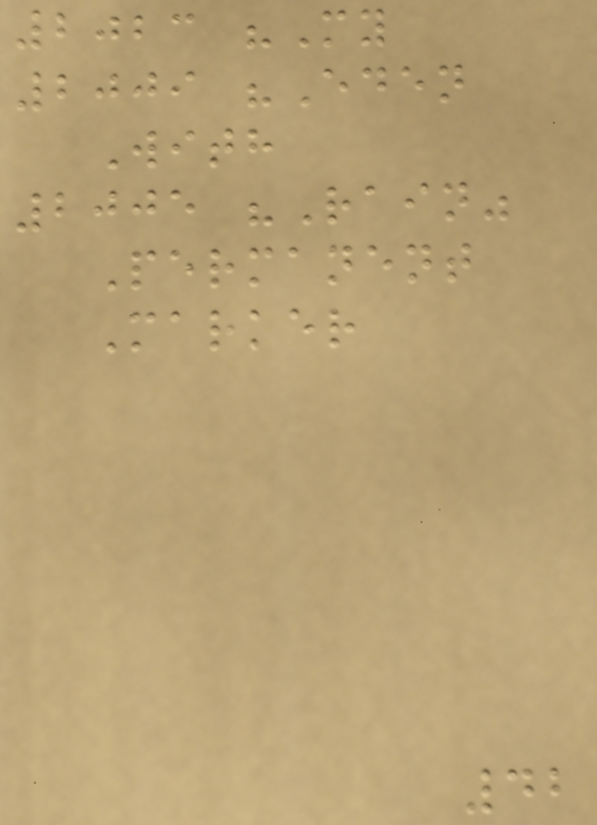2023 "My
2009 "Eden
With
2005 "Rain"
Permanent
Marker
42
